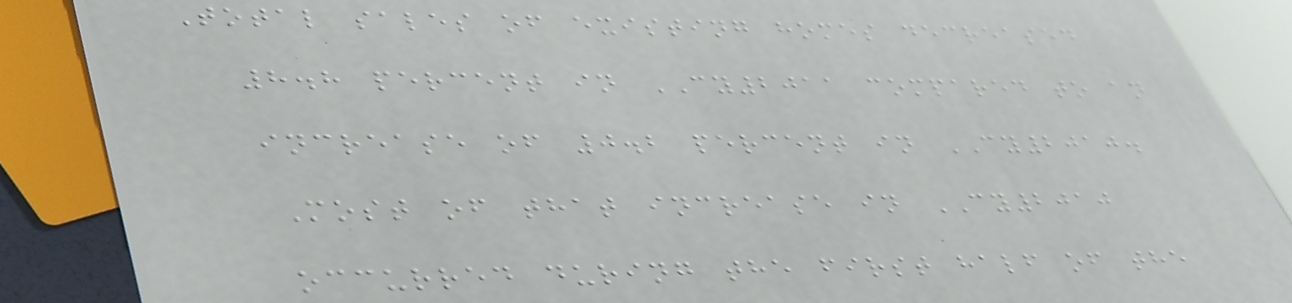Total sales of existing homes decreased
8.8 percent in CY2011 compared to an
increase of 0.2 percent in CY2010.
Most of that increase in CY2010
occurred during the first half of the
